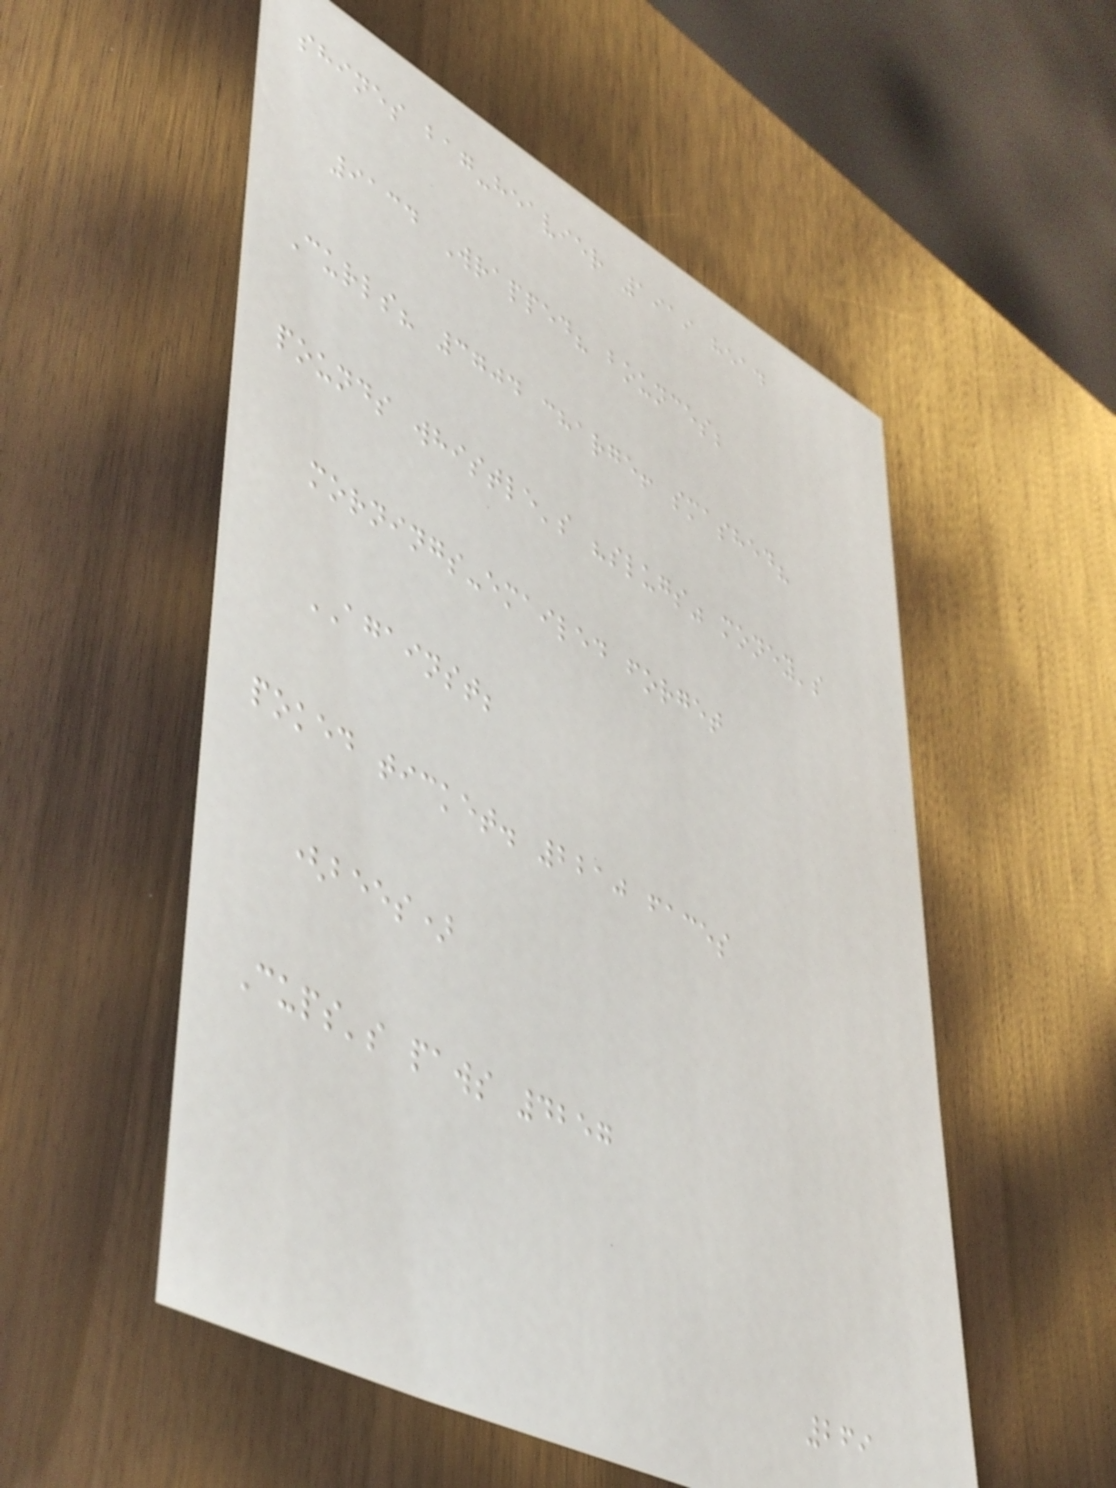shines bag-heavier 1919 head
9134 Wrapped? bounces;
Curls? 3704 charge! smashed?
pounds whistle's "slugs" money's
mornings-emailed forget
AGAINST;
poked ticket. 2210 faces
(bees)
Cups's paws 4257
269
